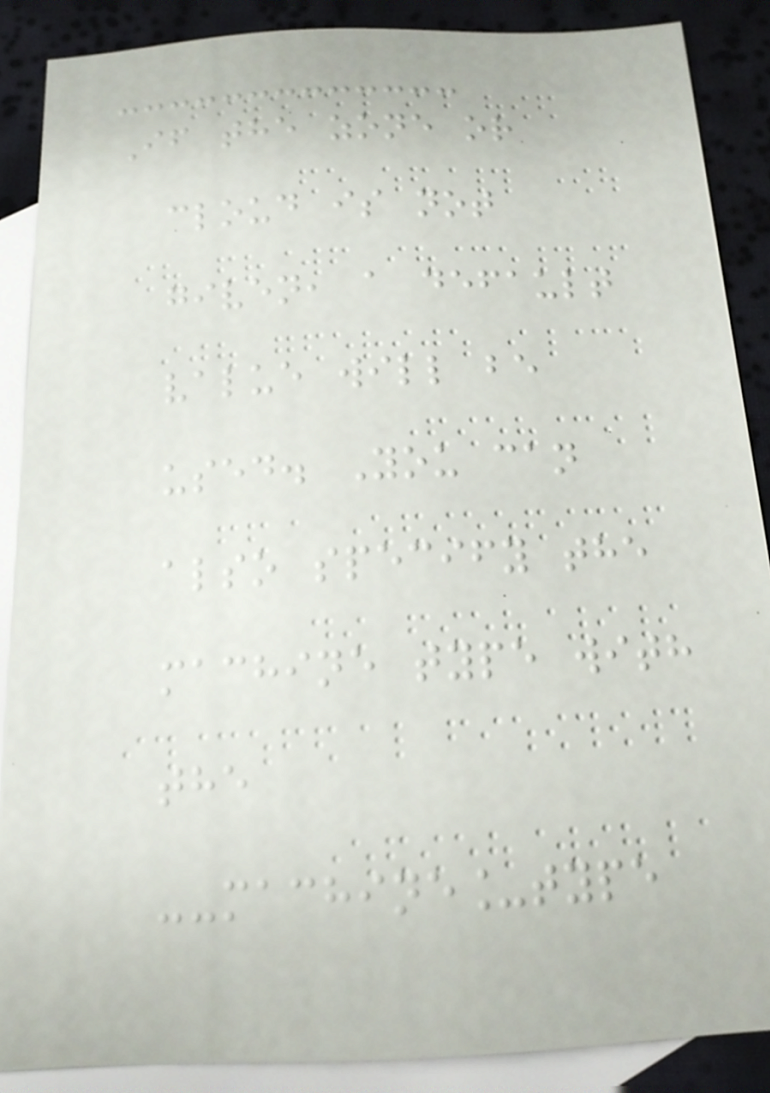If the zone or
cloud is not
given, a default
value will be
used. You can
also specify the
machine type with
the
--machine_type
